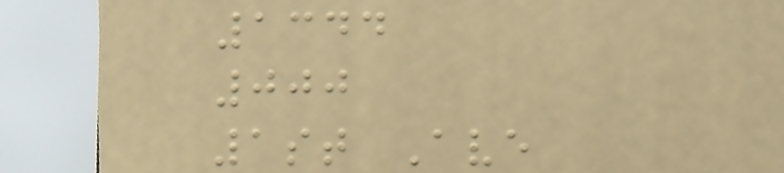1344
000
1st Ave
